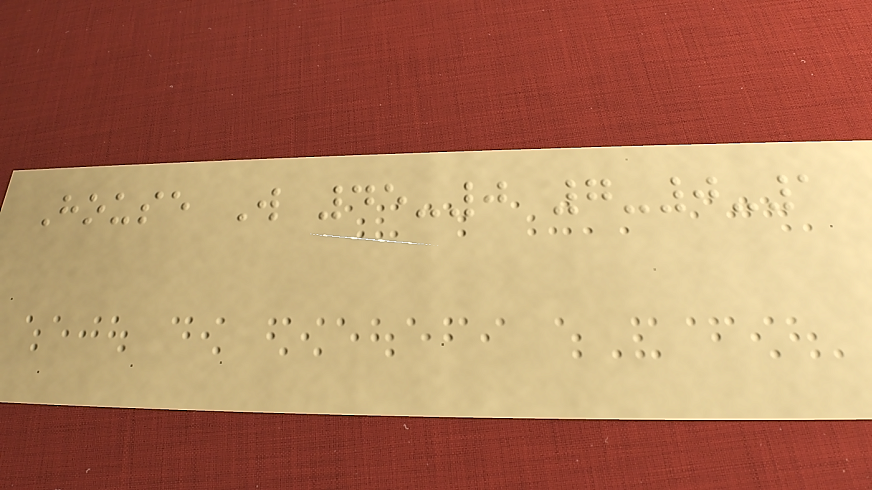House W 45-0 7-0-1
